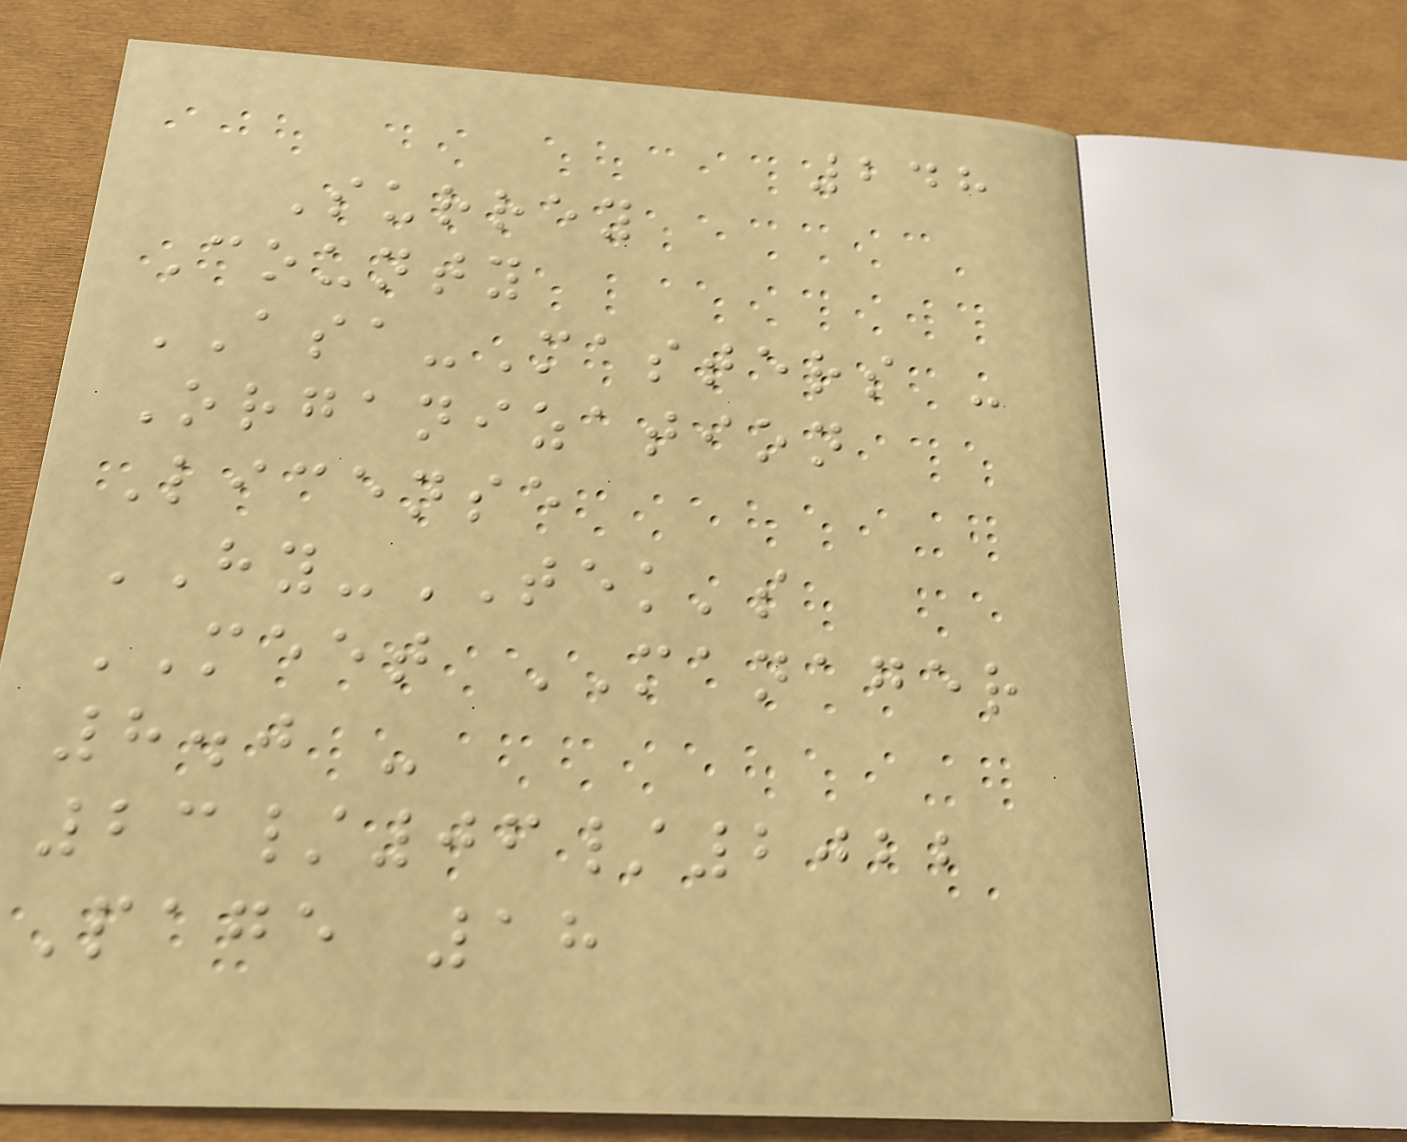248
Surrey
County
ASA-Masters -
Organization
License
HY-TEK's
MEET MANAGER
8.0 -
23/06/2022
Page 18
